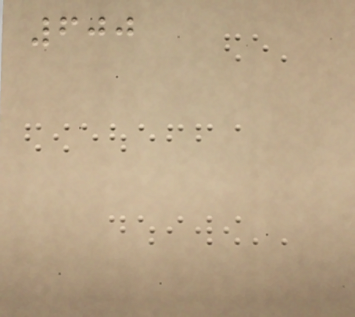600
